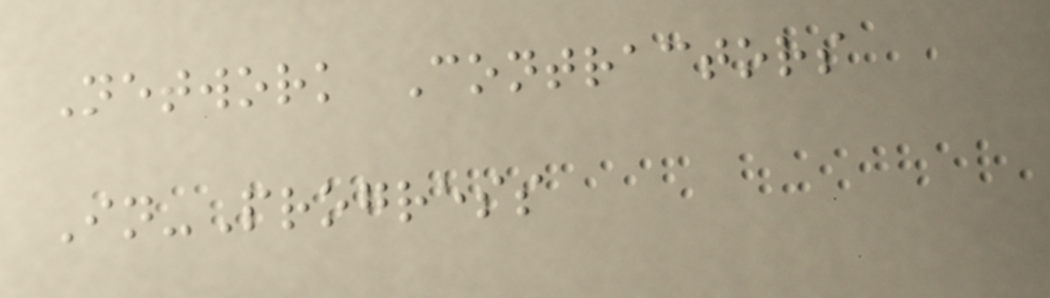Network Contractors
In-Progress
